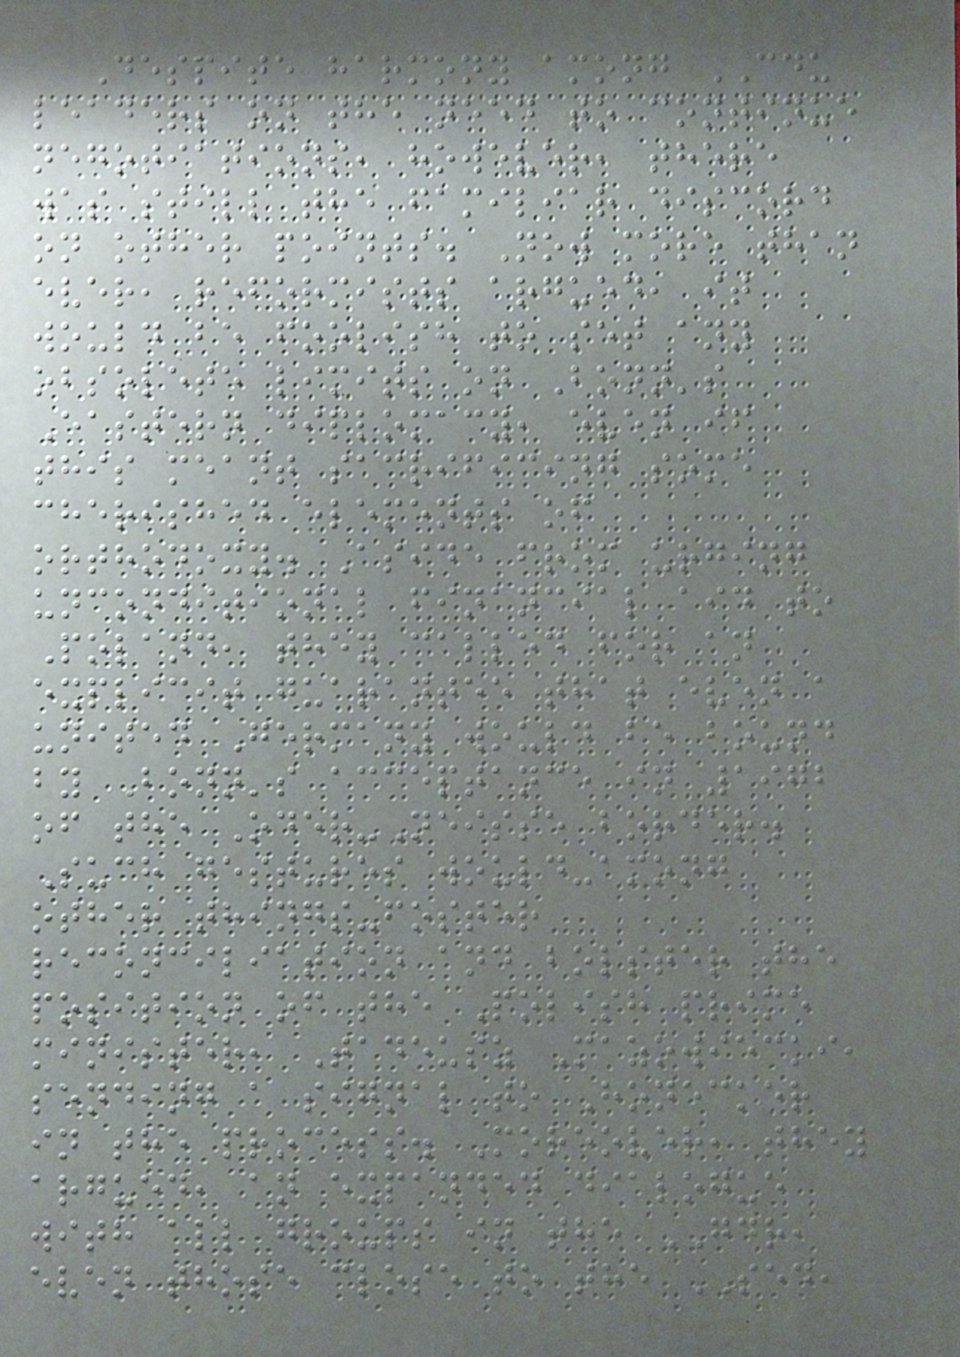Despite harmony among CDU
leaders on the need to continue
negotiations, however, there
was still the familiar discord
on other points. Now more than
ever, reformists argued, it
would be foolish to set any
obsolete limits on Bonn's
Eastern diplomacy, even if
this meant sacrificing some
cherished elements of
orthodoxy. Aside from urging
unconditional financial aid to
Poland, they called for an
explicit guarantee that even a
united Germany would be bound
by Bonn's acceptance in 1972
of the Oder-Neisse border.
Such gestures would-among
other things-foster
reconciliation and bolster the
position of the Polish prime
minister, Tadeusz Mazowiecki,
sending a signal to Honecker
in the process. Moreover, they
argued, an expanded dialogue
with all groups in the GDR,
even those close to the SED,
